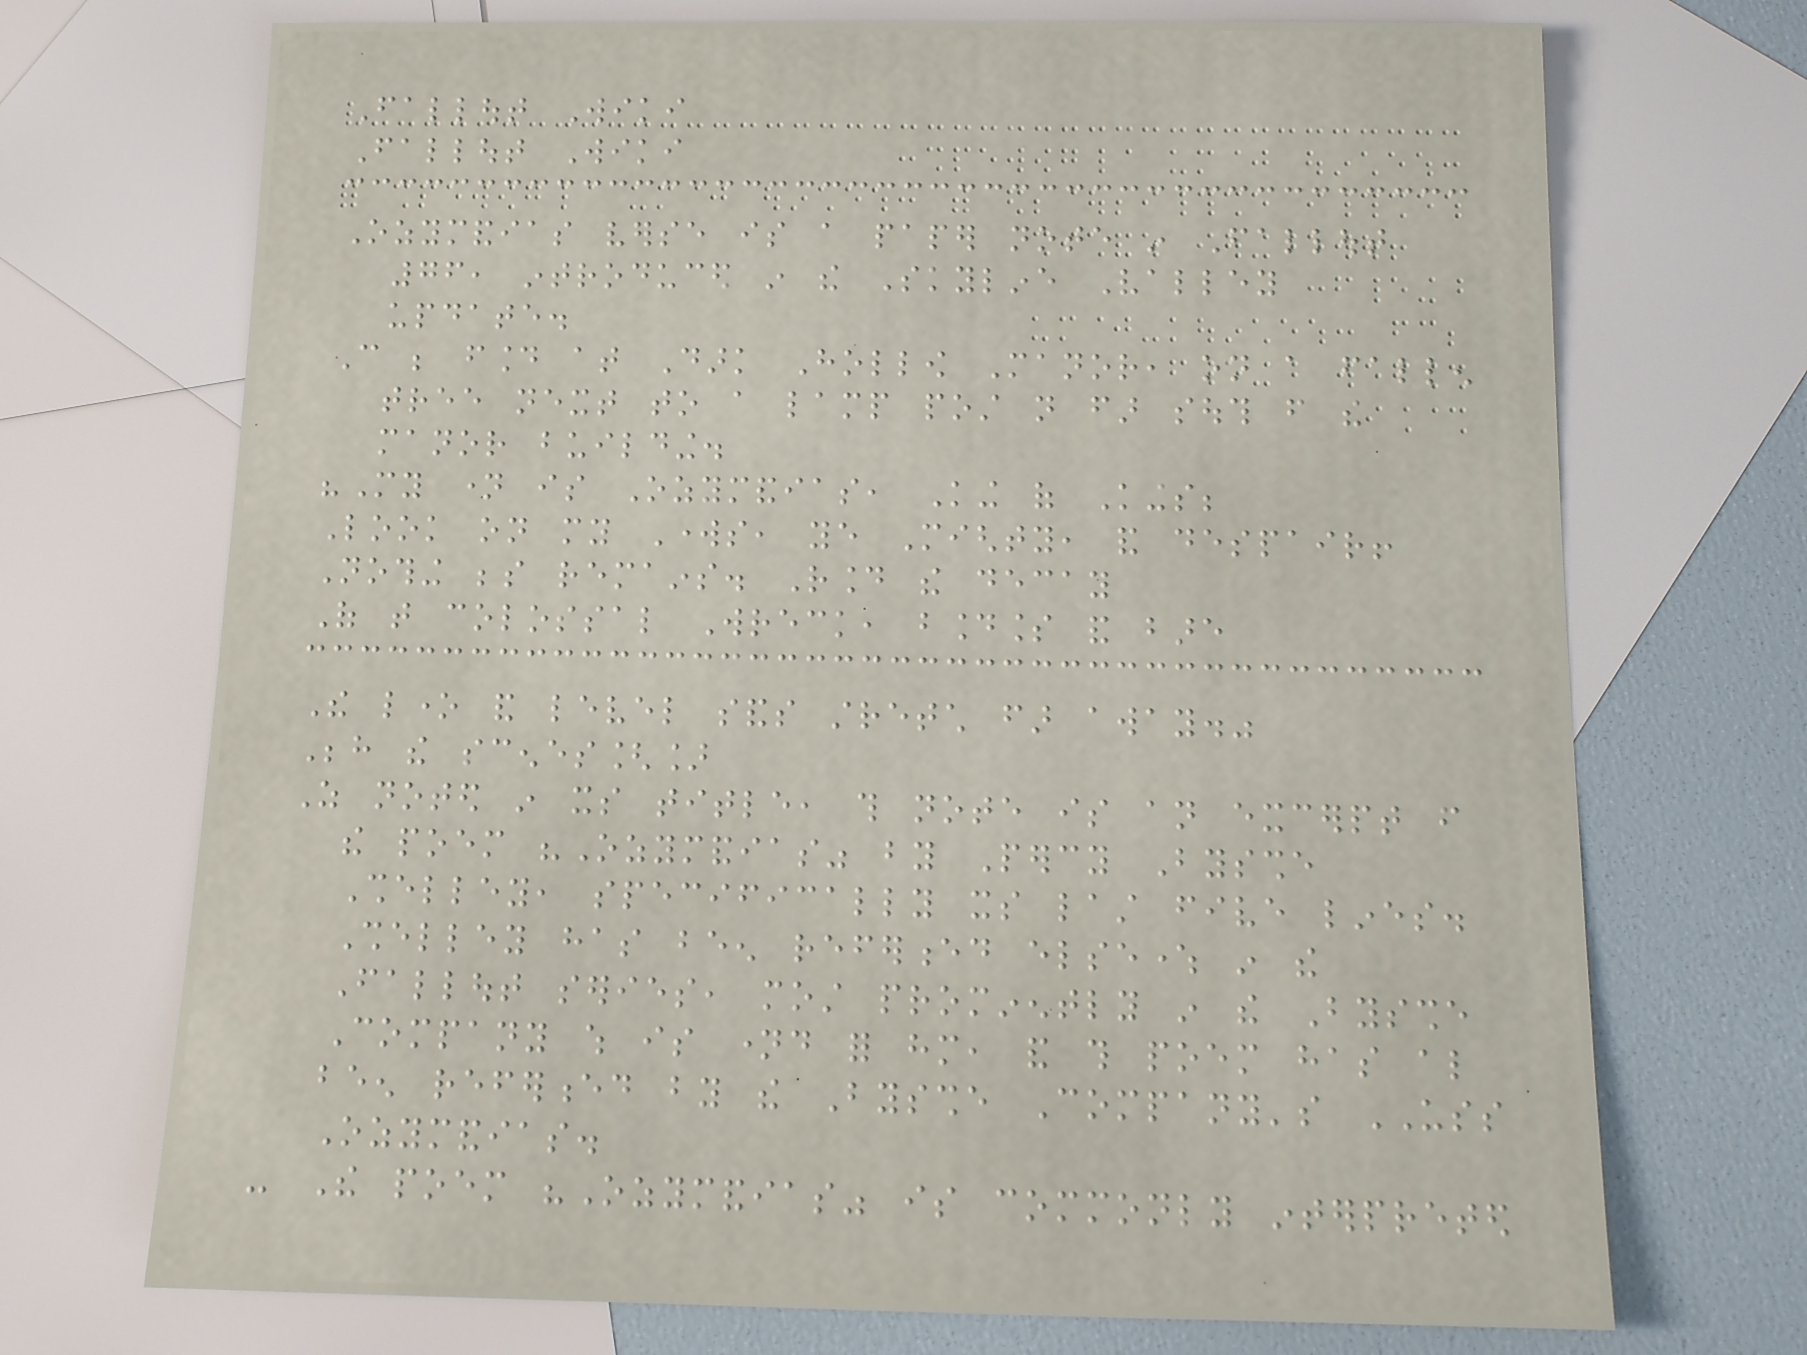Fallout Wiki
Fallout Wiki
Ozymandias verse is a paper note in Fallout
76, introduced in the Skyline Valley
update.
Can be found at Dark Hollow Manor, on a fallen
tree next to a lamp post not far south from the
manor building.
"My name is Ozymandias, King of Kings;
Look on my Works, ye Mighty, and despair!
Nothing beside remains. Round the decay
Of that colossal Wreck, boundless and bare
The lone and level sands stretch far away."
Behind the scenes[]
As noted in its title, this note is an excerpt from
the poem "Ozymandias" by Percy Bysshe
Shelley, specifically its last five lines.
Shelley has been referenced elsewhere in the
Fallout series, most prominently in the Bysshe
Company which is named for him, and this poem has also
been referenced by the Bysshe Company's USS
Ozymandias.
- The poem "Ozymandias" is commonly interpreted
